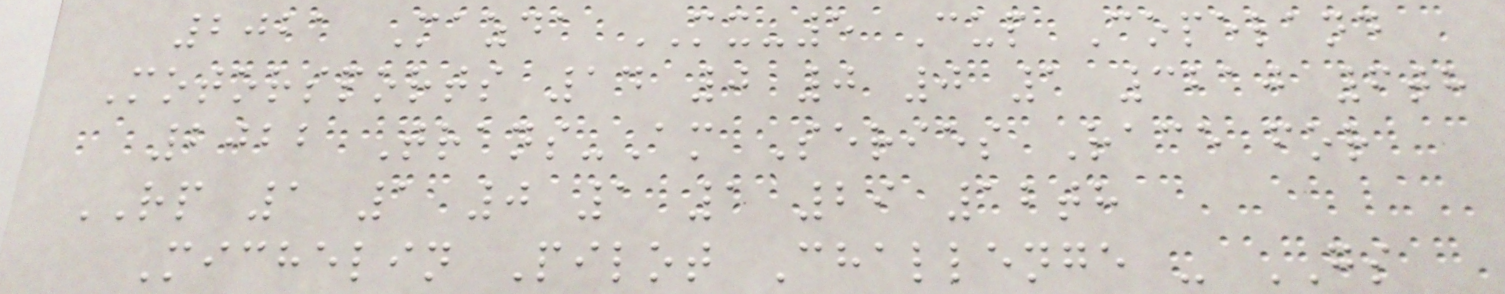2021 Mazda MX-5 Cup Copeland
Motorsports 14 0 0 0 1 3210 6th
2022 Trans-Am Series Race for
RP 1 1 0 1 1 29 12th
Michelin Pilot Challenge - GS
